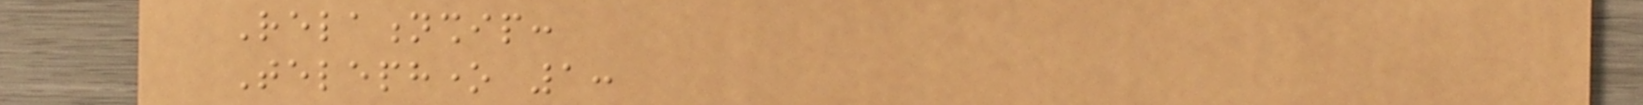Relationship:
Telephone 1:
